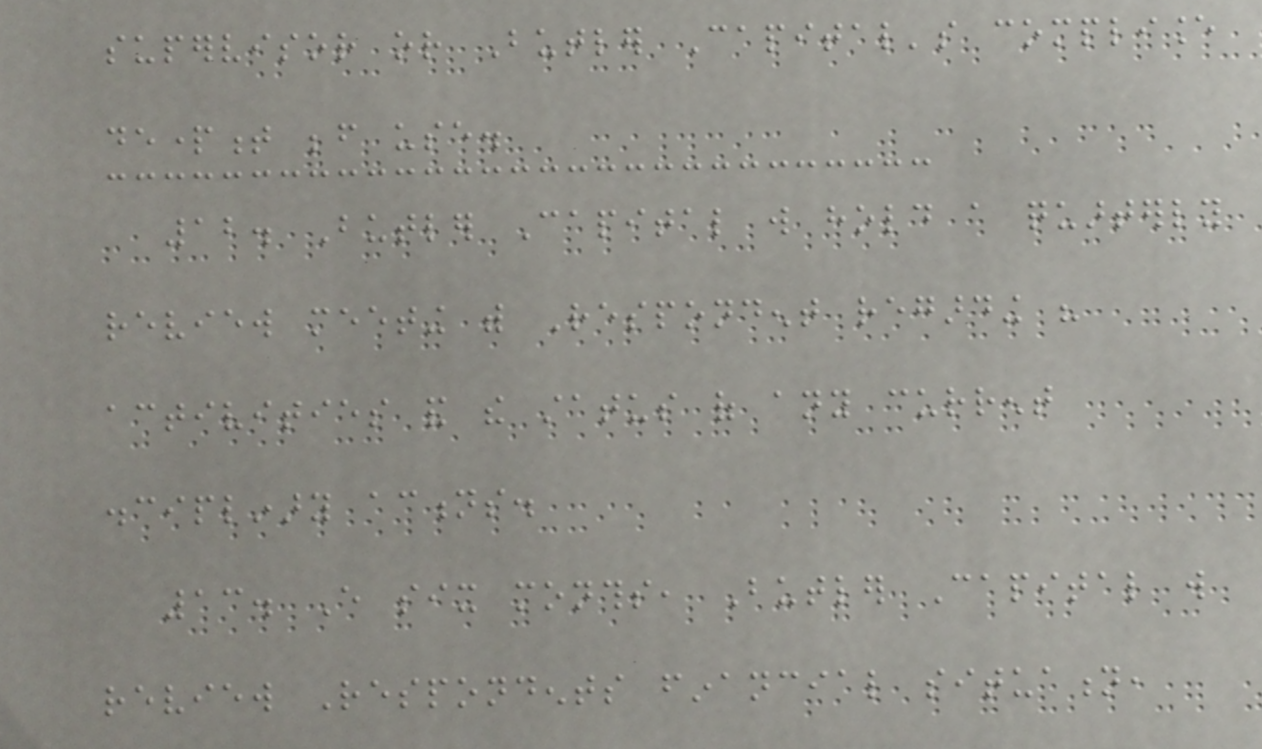supervisor or Butler Capital's compliance
department before use.
12. Butler Capital will hold a quarterly
review meeting with Respondent regarding his
activities and the status of any current
disciplinary actions.
13. Every six months, Butler Capital will
review Respondents financial situation,
